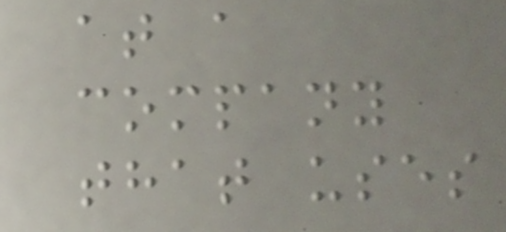at a
company
that uses
